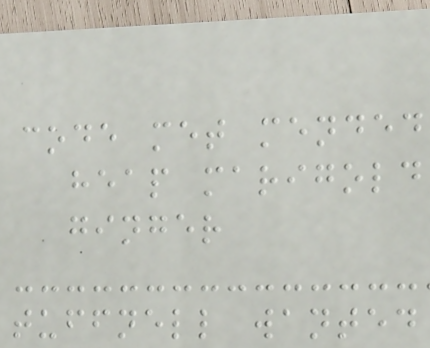code met mended
heap marigold
ginger
tuffnell wanted
